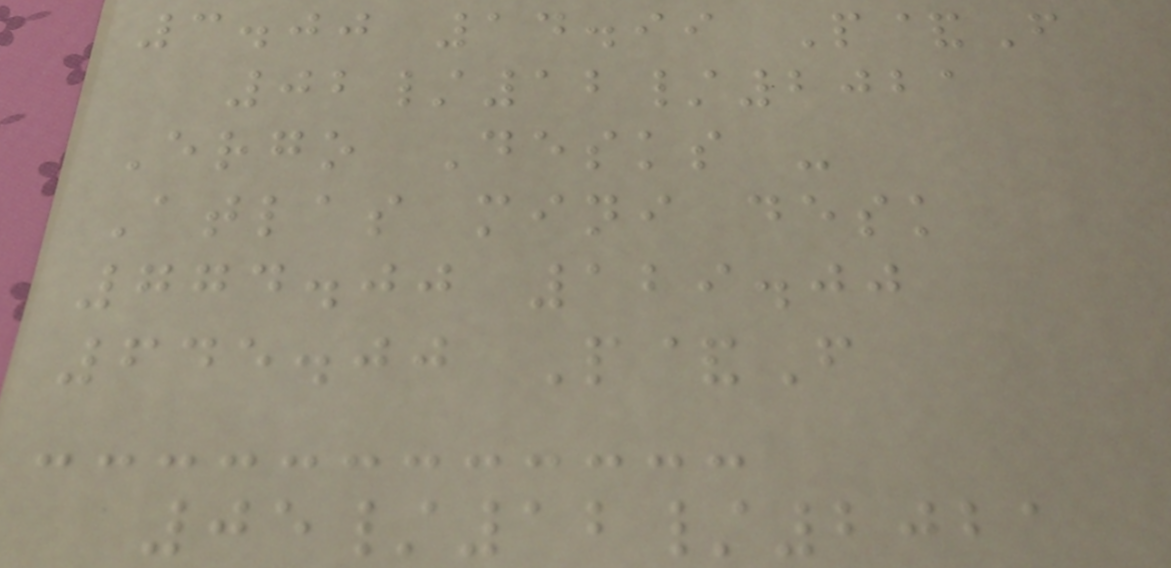3.00 14.99 P&F
02/12/2021
Ergo Desks -
Atlas mini desk
774.00 129.00
645.00 P&F
05/12/2021
